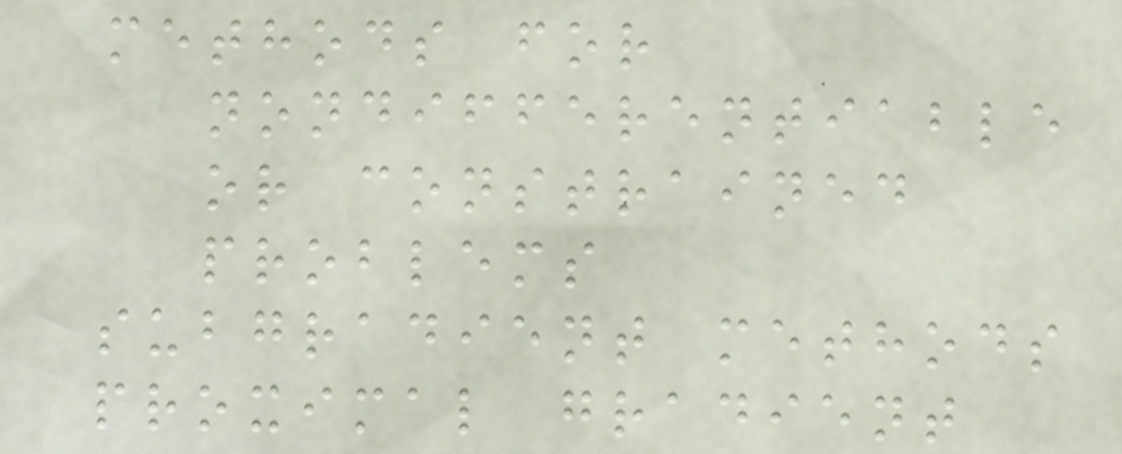methods for
nondifferentiable
or constrained
problems
subgradient methods
proximal gradient
